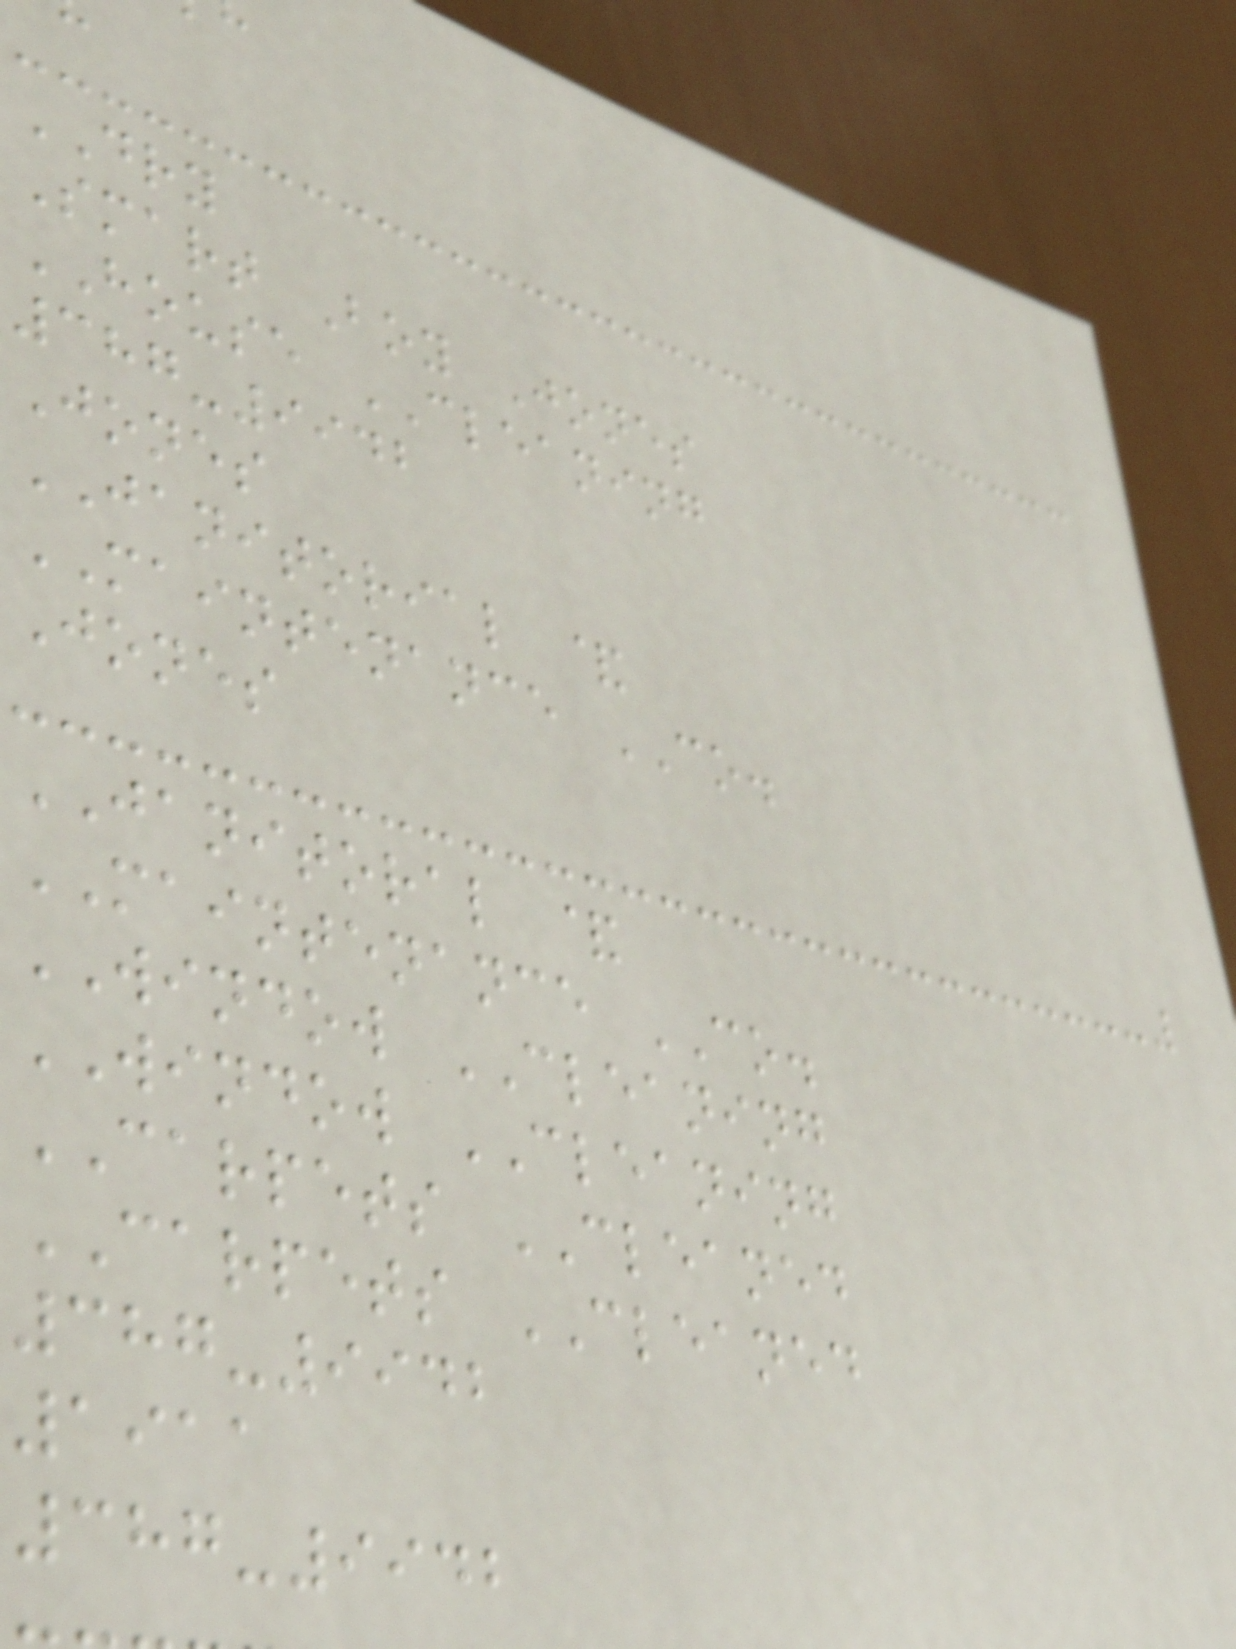DRY
Smart Boy Jones
HOUSE CLEANING
387-9942
Jones
JANITORIAL &
MAINTENANCE CO.
Jones
JANITORAL &
MAINTENANCE CO.
WINDOW CLEANING
WINDOW CLEANING
CARPETS CLEANED
CARPETS CLEANED
387-9942
1911
387-9942
